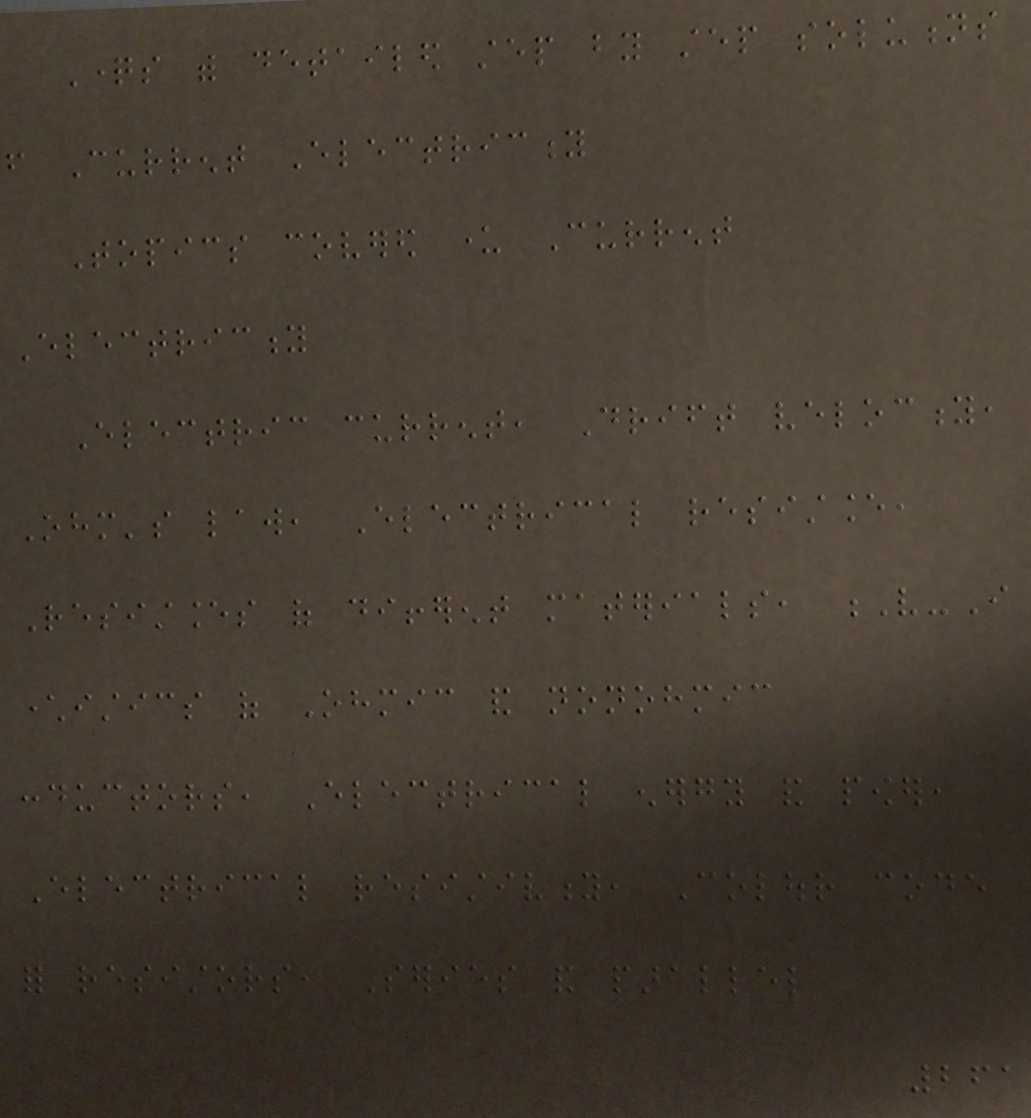Questions with detailed step by step solutions
from Current Electricity
Topics covered under Current
Electricity
Electric current, Drift velocity,
Ohm's law, Electrical resistance,
Resistances of different materials, V-I
characteristics of Ohmic and nonohmic
conductors, Electrical energy and power,
Electrical resistivity, Colour code
for resistors, Series and parallel
261
